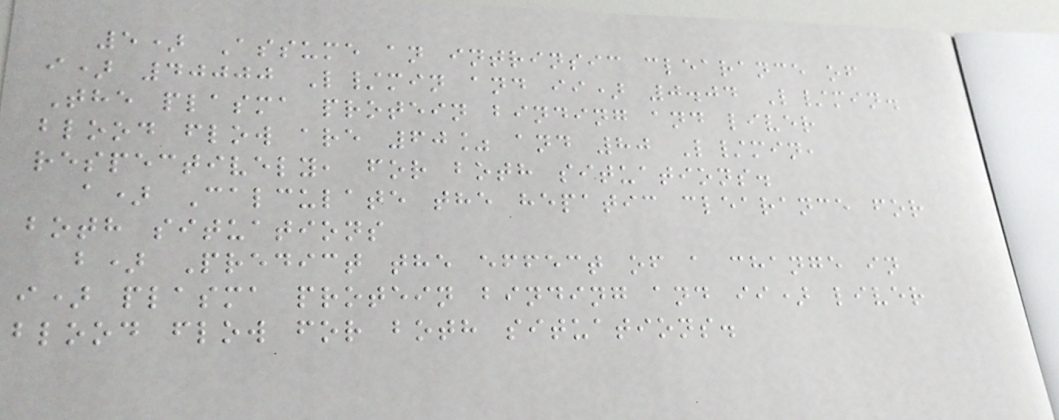5) Assume an intrinsic clearance of
i) 40000 L/min and ii) 0.04 L/min.
The plasma protein binding and liver
blood flow are 60% and 80 L/min,
respectively, for both situations.
a) Calculate the hepatic clearance for
both situations
b) Predict the effect of a change in
i) plasma protein binding and ii) liver
blood flow for both situations.
